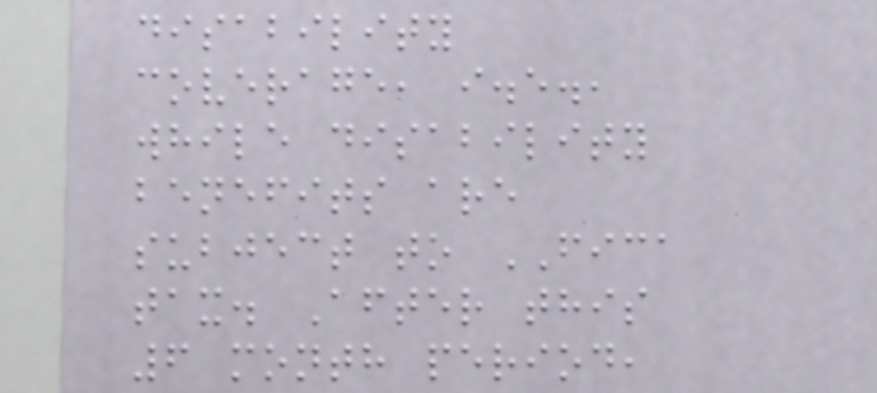disability
coverage, i.e.,
while disability
benefits are
subject to FICA
tax. After this
6 month period,
